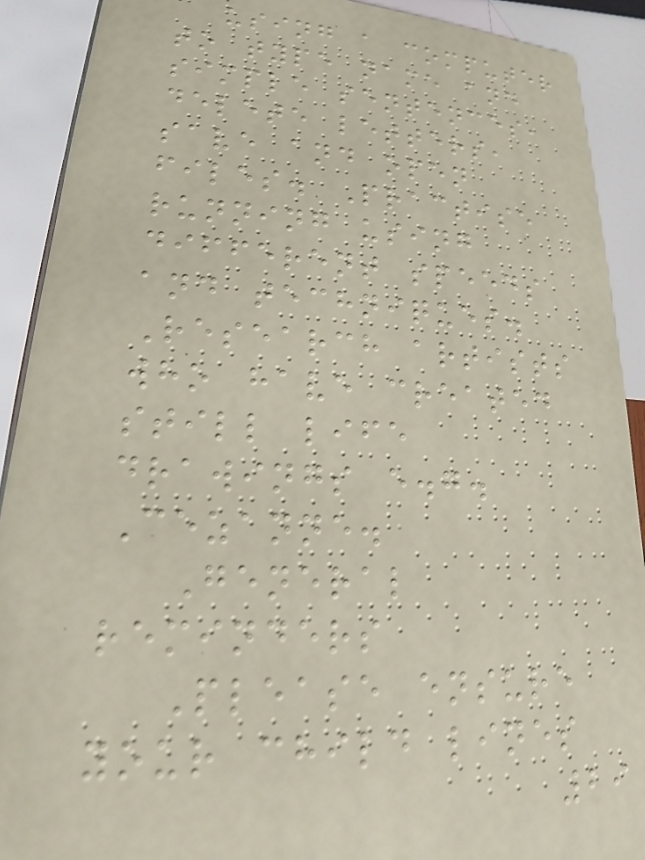using a computer
to type name and
simple sentences,
delete letters,
save and open
files. Practise
running using
different speeds
and techniques.
Research artists
who have created
still life
drawings e.g.
Cezanne.
General
reminders
Please ensure
your child lines
29
